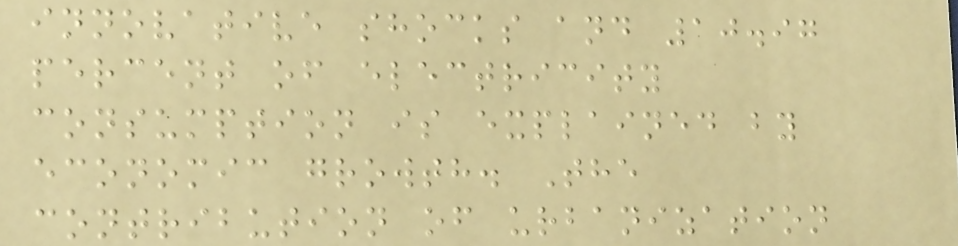innovative shocks and 10.97
percent of electricity
consumption is explained by
economic growth. The
contribution of urbanization
